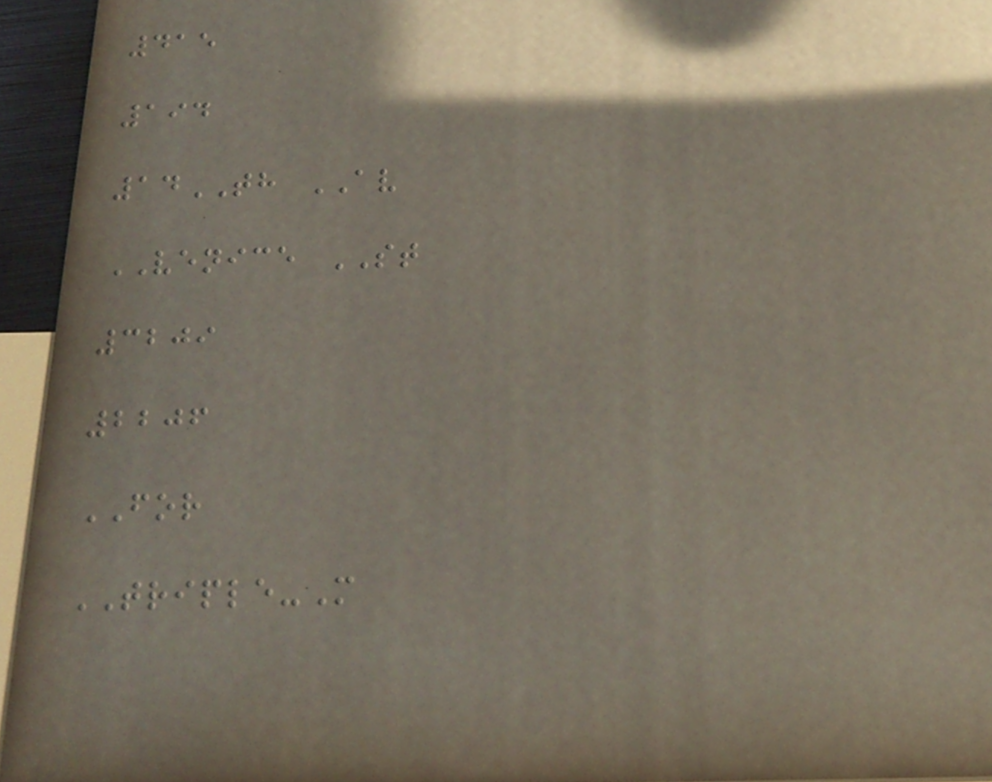415
194
14TH AV
VENICE ST
3209
2206
FOR
TRIPLE-M
